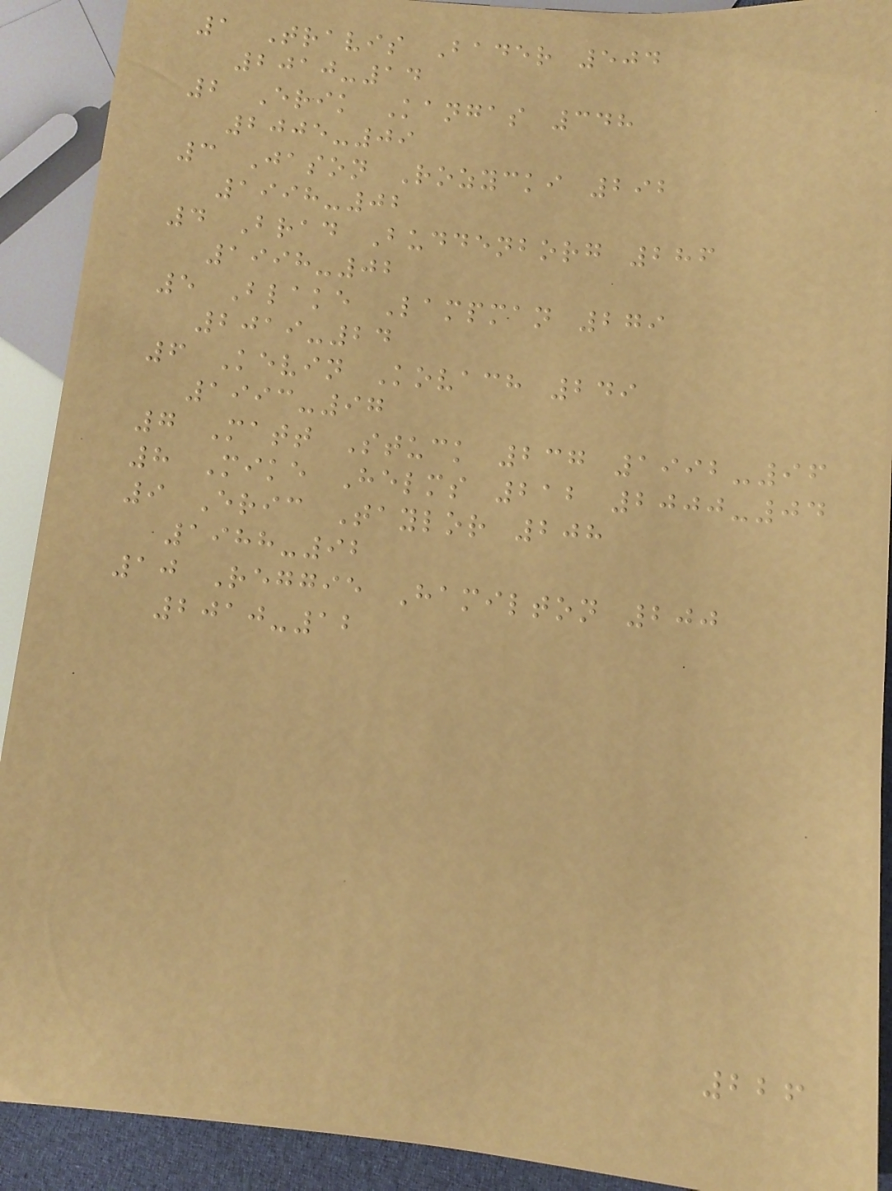1 Travis Bader 504
2010-14
2 Erik Kangas 348
2005-09
3 Jason Rozycki 292
1998-02
4 Brad Buddenborg 286
1998-02
5 Blake Lampman 279
2019-24
6 Kevin Kovach 249
1993-97
7 Matt Stuck 237 1992-96
8 Mike Helms 212 2000-04
9 Eric Taylor 208
1988-92
10 Reggie Hamilton 200
2010-12
226
